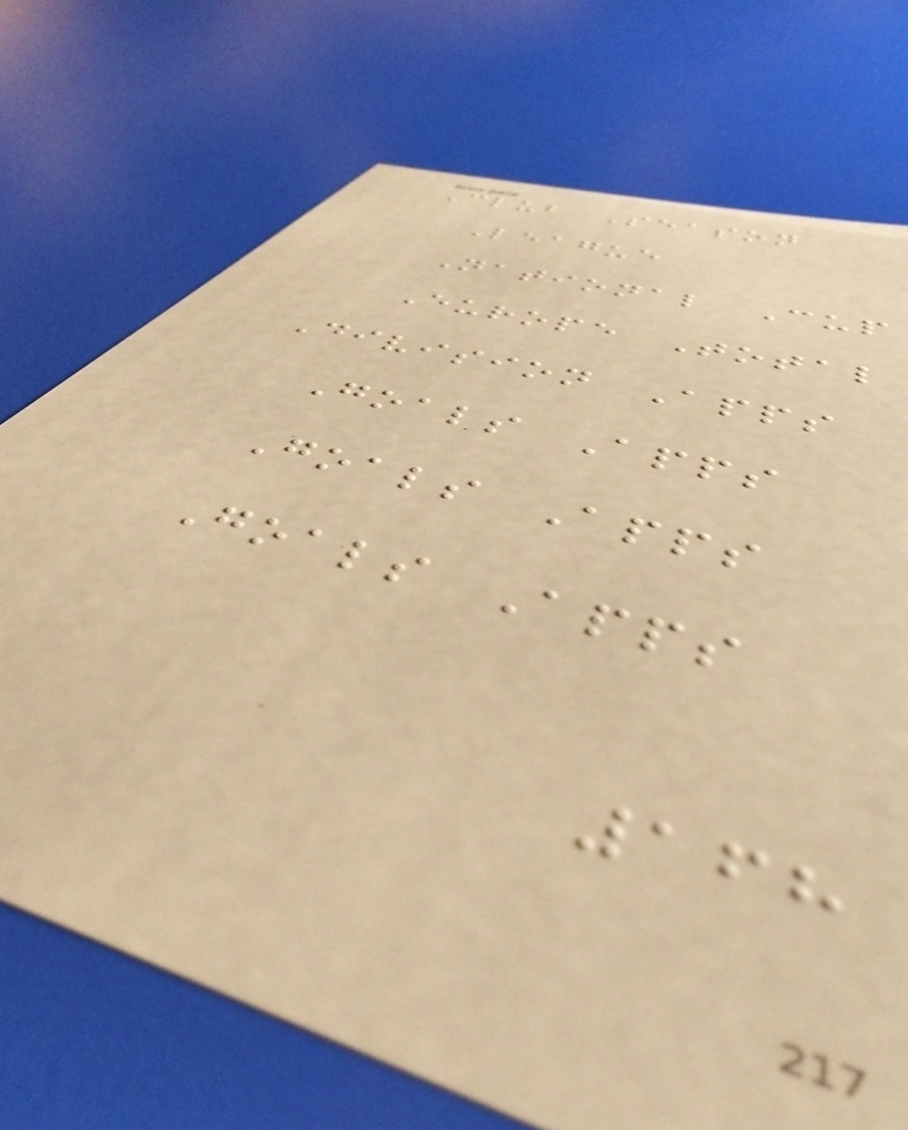Club Season
League
National Cup
Europe Total
Division Apps
Goals Apps
Goals Apps
Goals Apps
168
